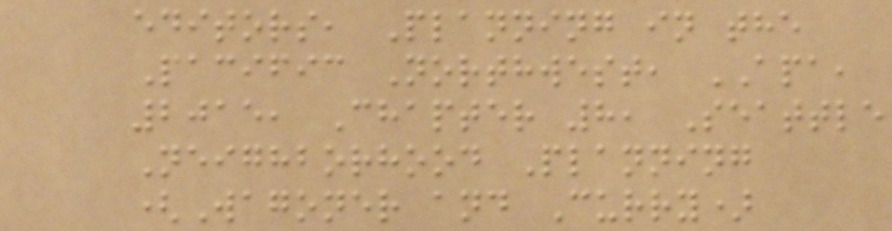editors, Planning in the
Pacific Northwest, APA,
2015, Chapter 8, Seattle
Neighborhood Planning
(Wagoner and Curry)
